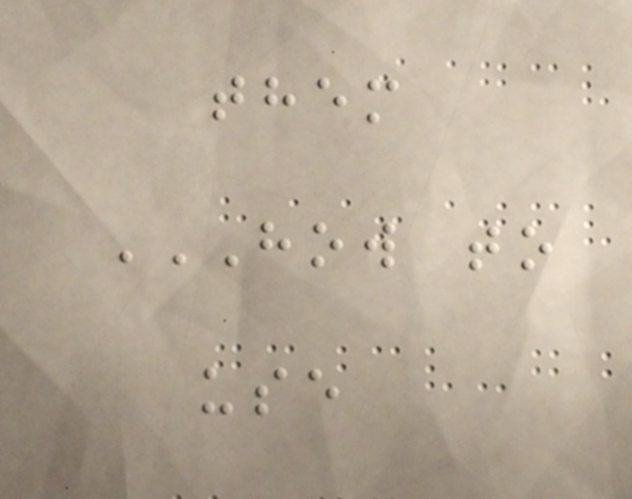them
HOW TO
USE
